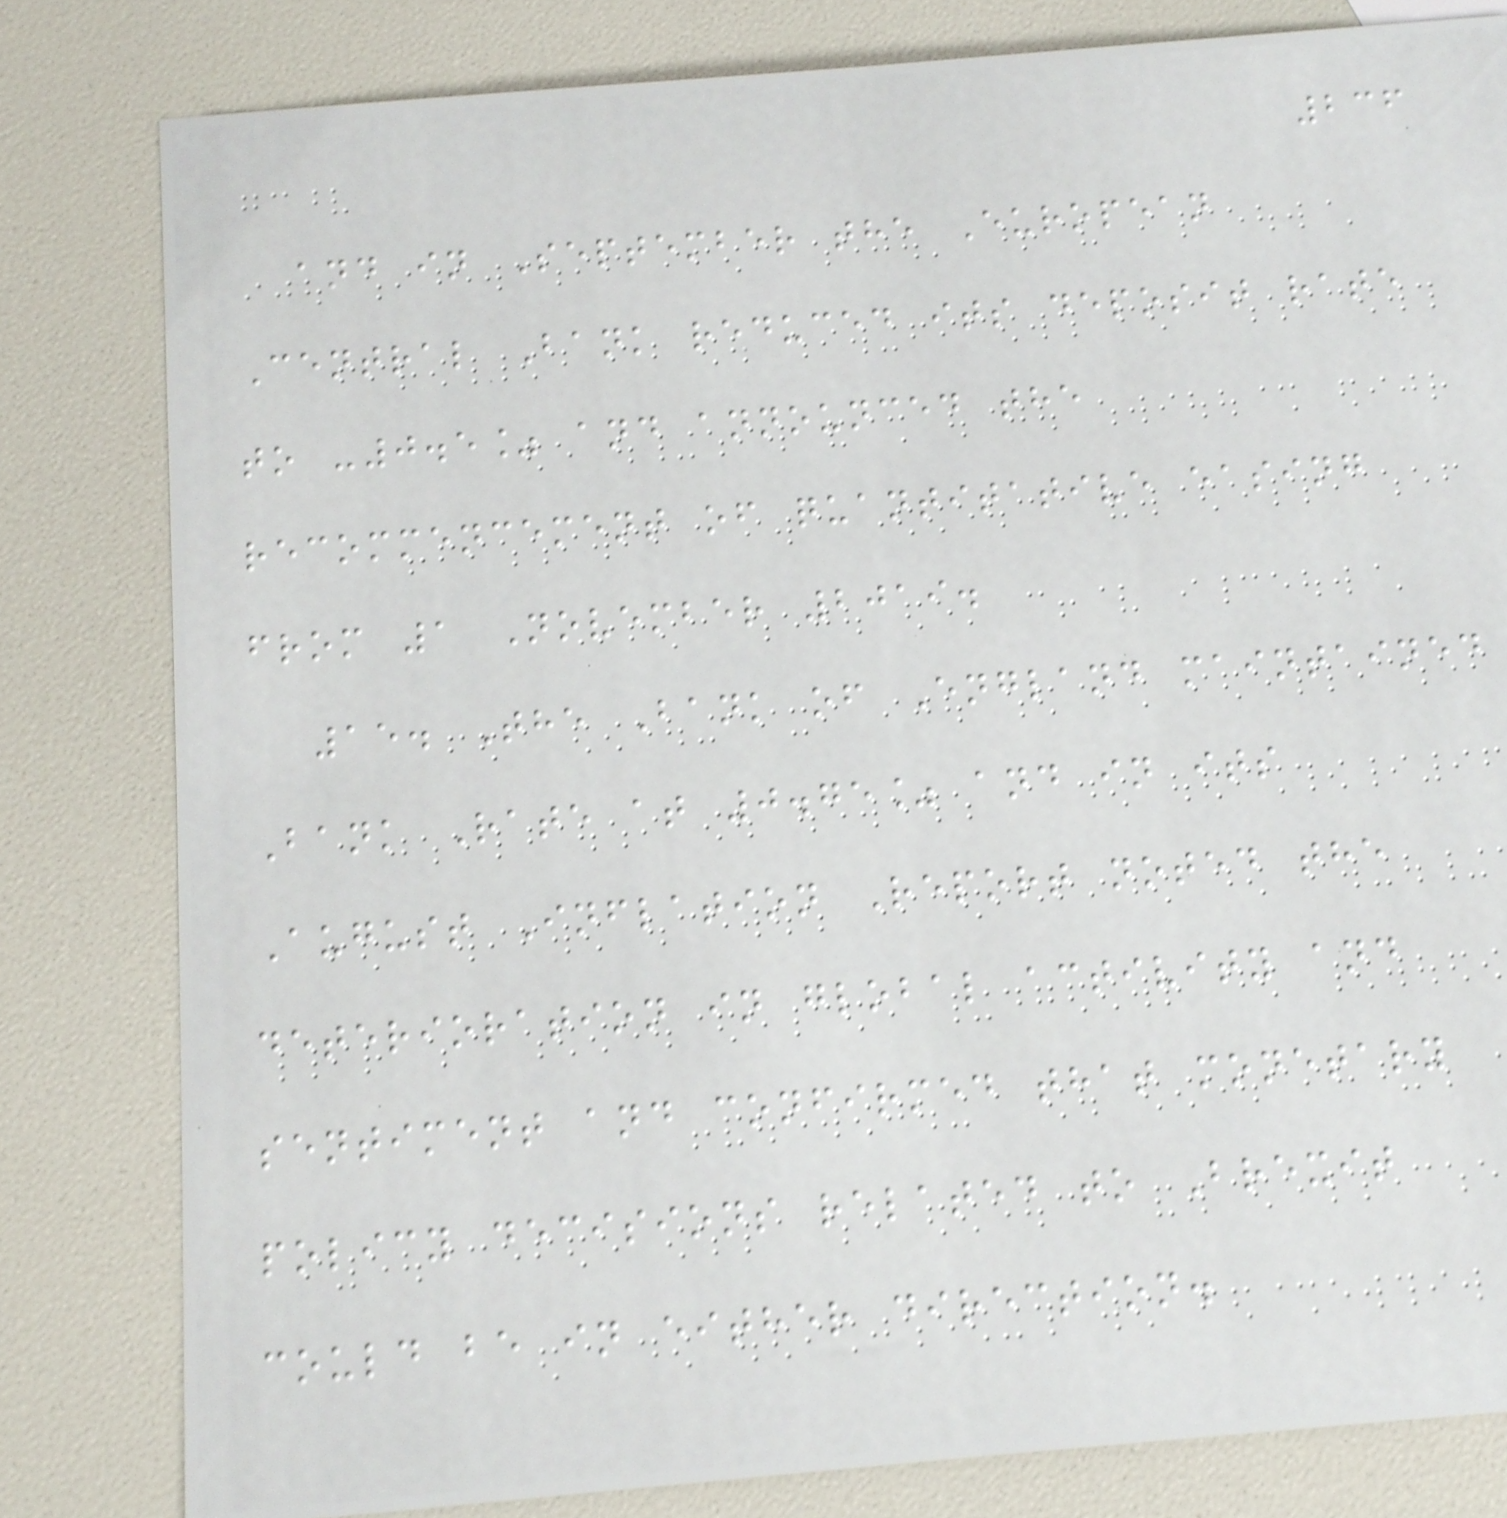236
and in September the European
Central Bank reduced its deposit rate
to -0.5% and announced the
recommencement of quantitative easing
from 1 November 2019.
15. The Bank of England maintained
Bank Rate at 0.75% and in its
August Inflation Report noted the
deterioration in global activity and
sentiment and confirmed that monetary
policy decisions related to Brexit
could be in either direction.
